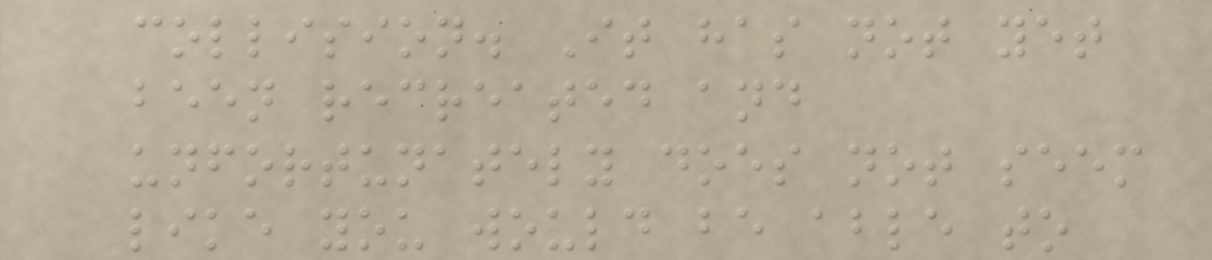collision. It has not yet
been recreated and
unfortunately does not seem
like you would be able to
